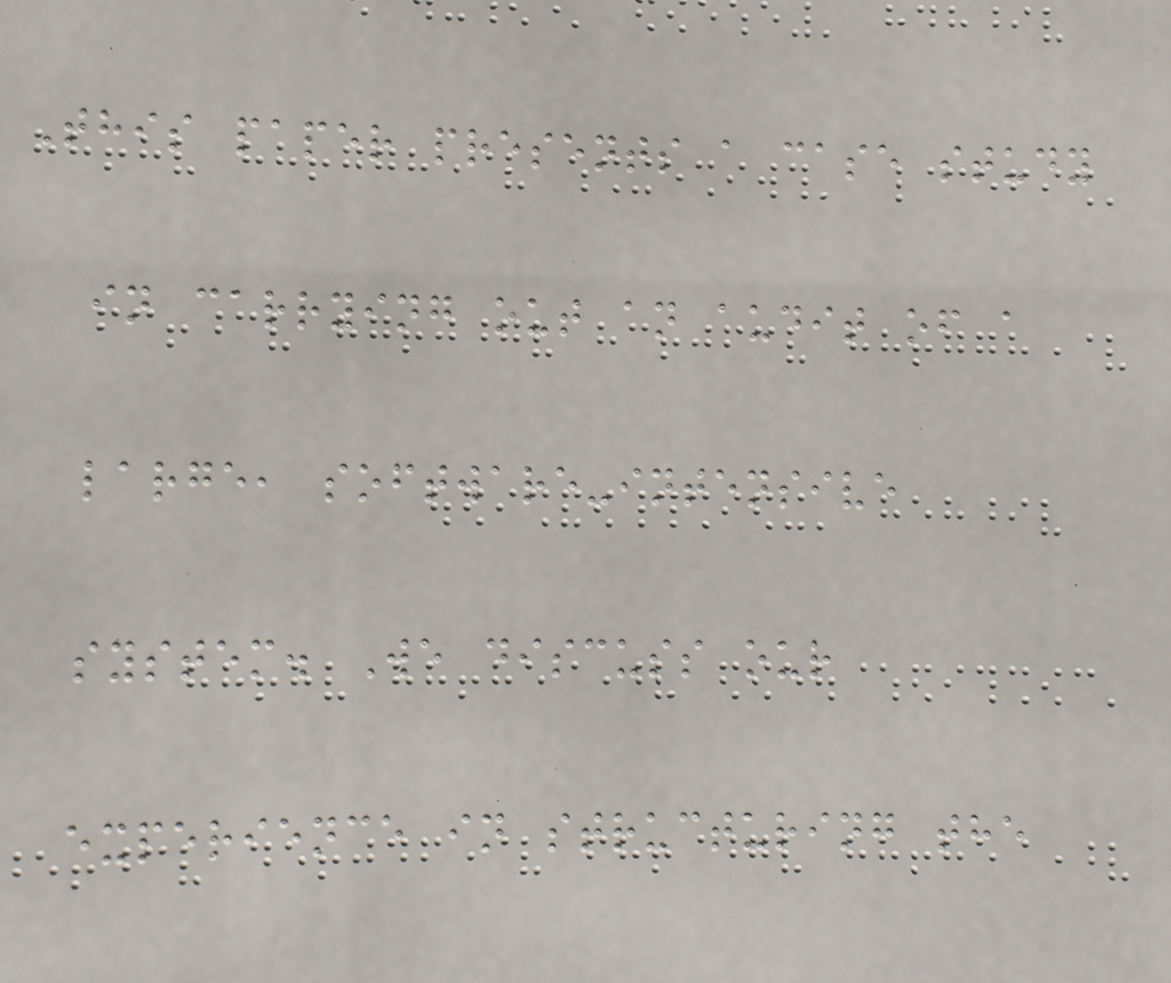This paper presents a case study
in carrying out an audit of a
large, software-intensive
system. We discuss our
experience in structuring the
